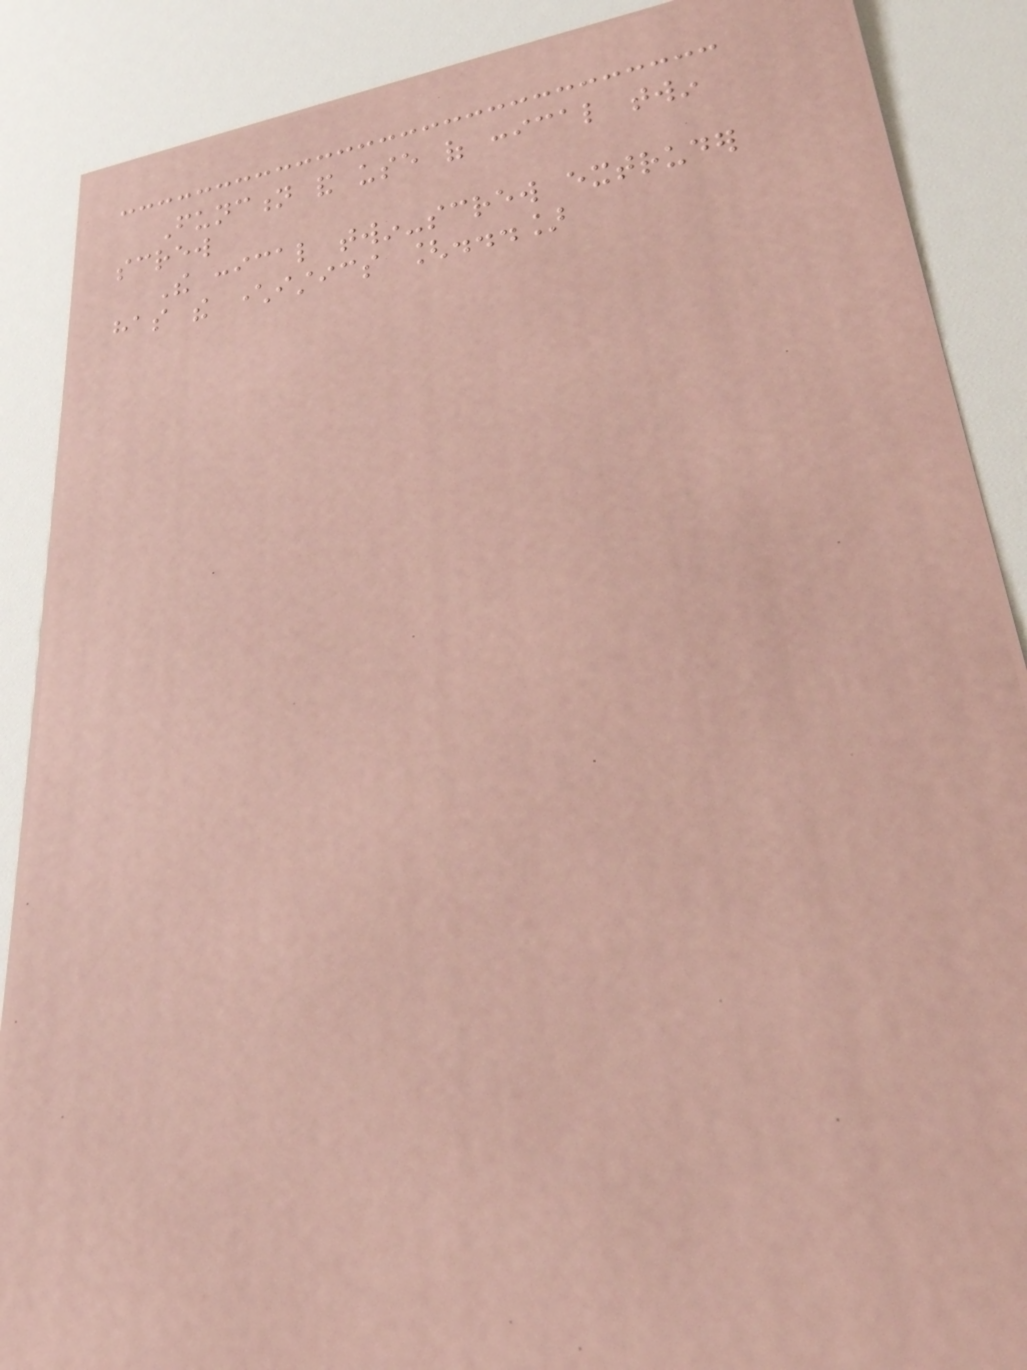Function and use of conical twin
screw
The conical twin-screw extruder
has the characteristics [...]
